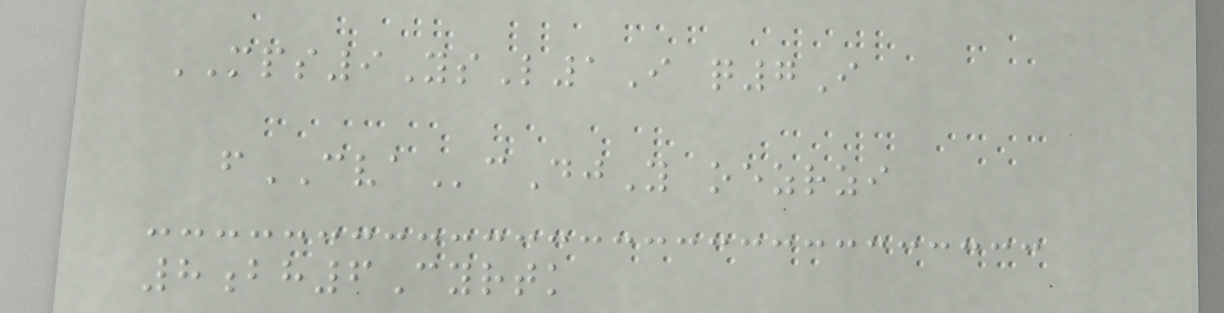MPS9YsL1I q7I
fCVAcDjY oezrzi
8bh6Cyrtk
